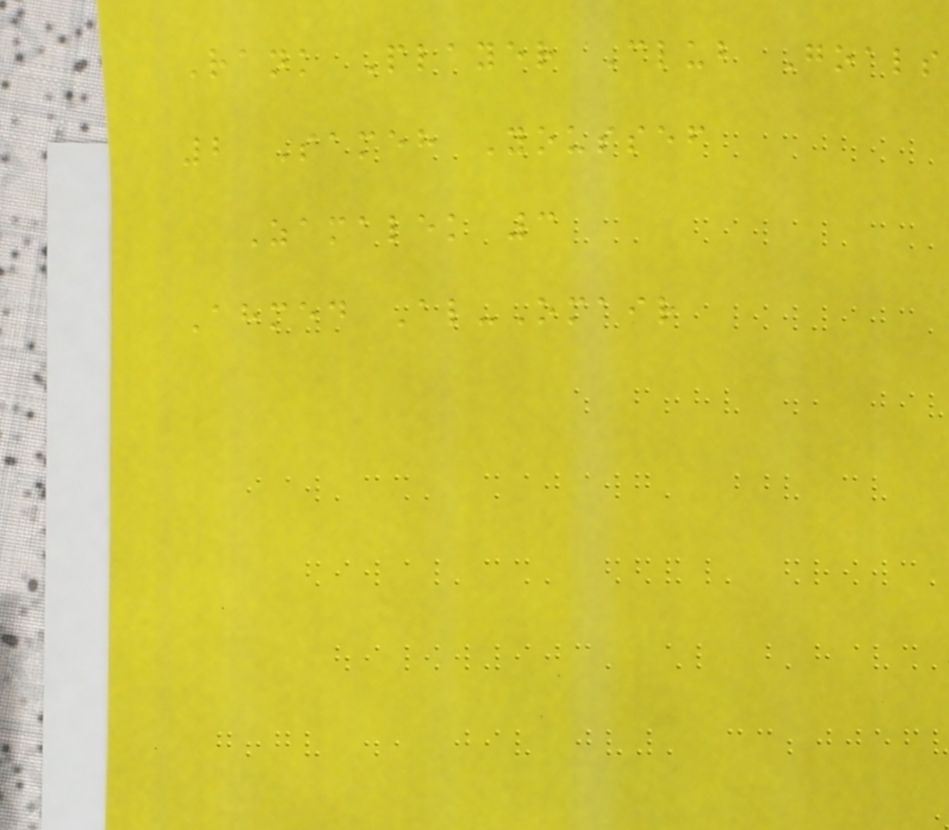Rank Player Club Goals
2 Sameh Youssef
Zamalek 3
Ahmed Al-Omair
